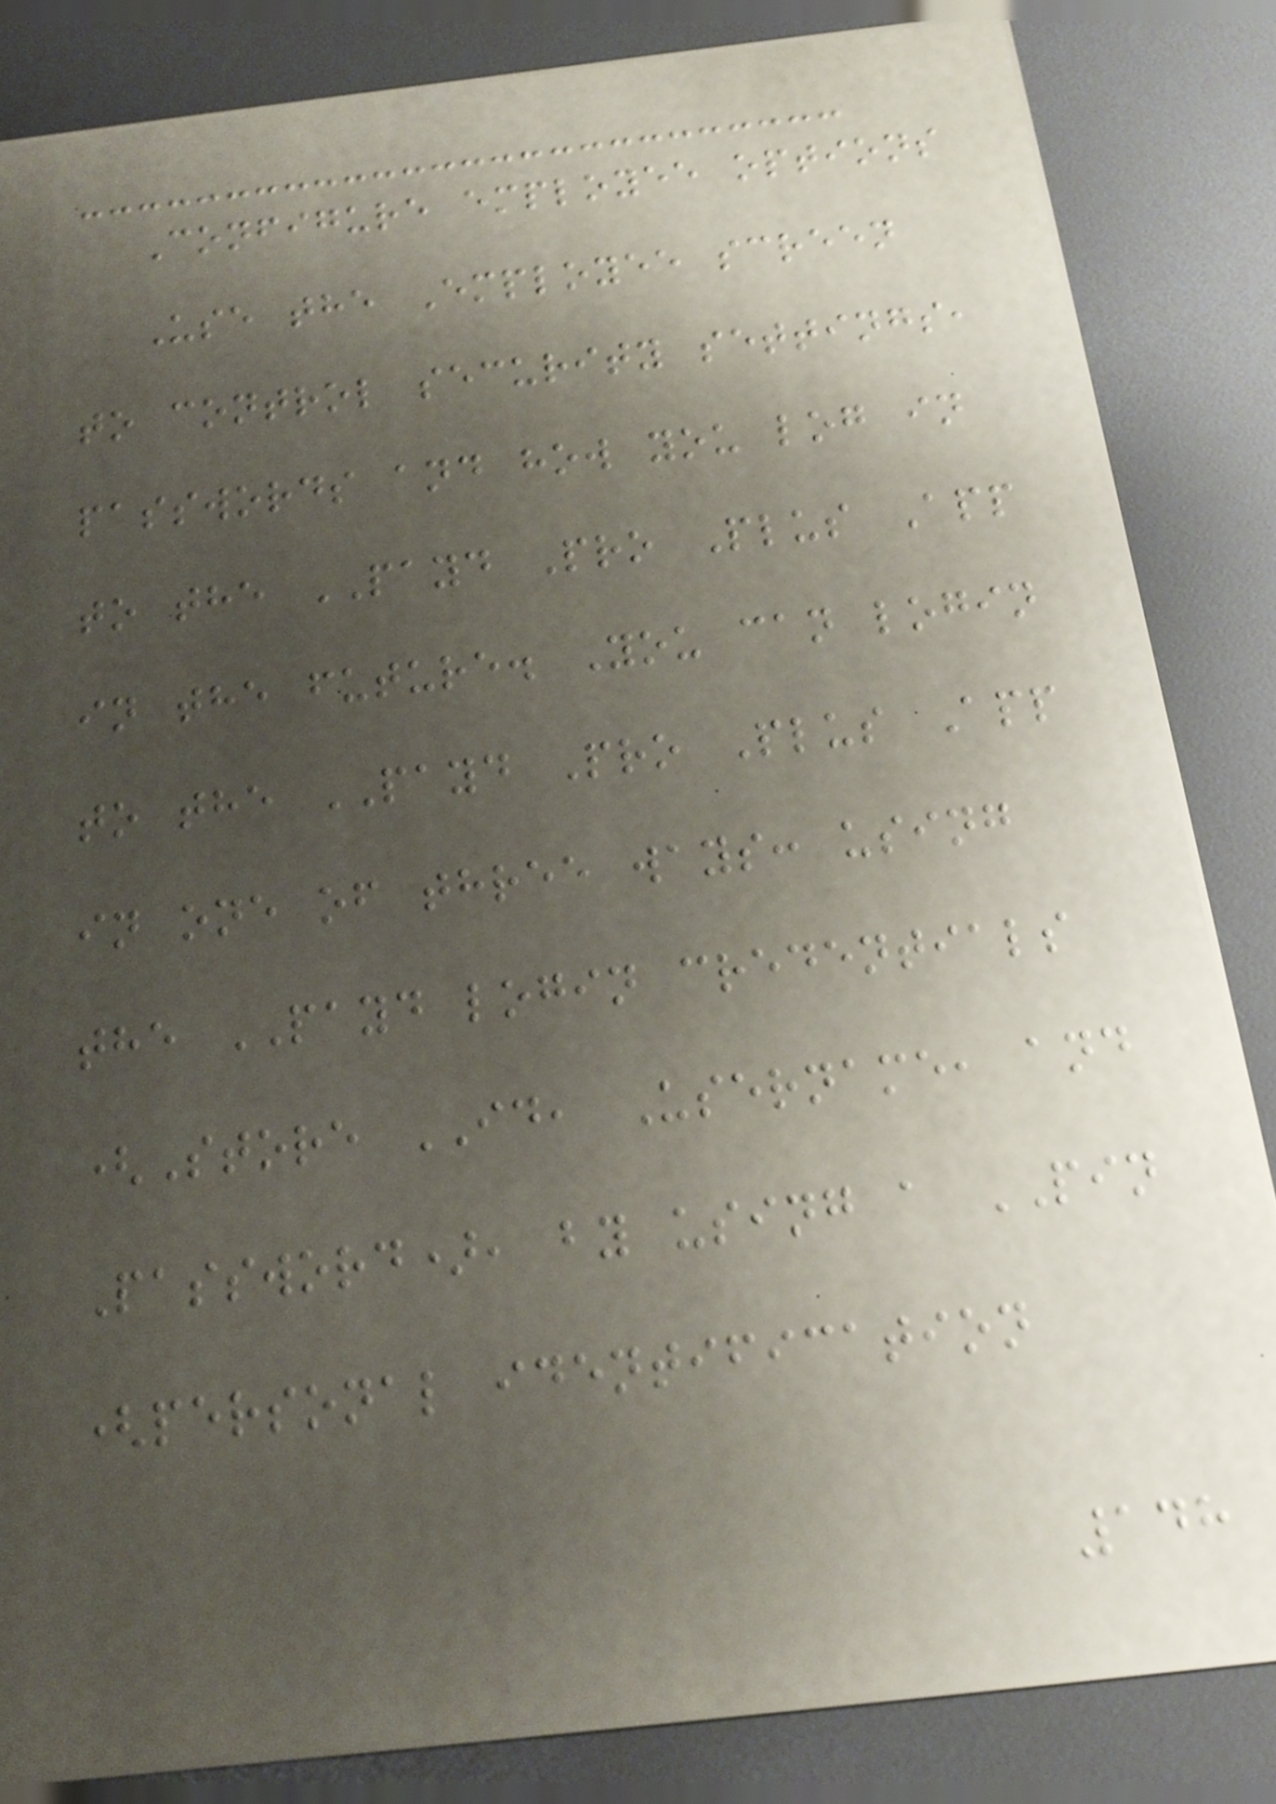Configure employee options
Use the Employee screen
to control security settings,
passwords and how you log in
to the PAYD Pro Plus App
in the future. You can login
to the PAYD Pro Plus App
in one of three ways: using
the PAYD login credentials
(Store ID, Username, and
Password), by using a PIN
(personal identification
148
